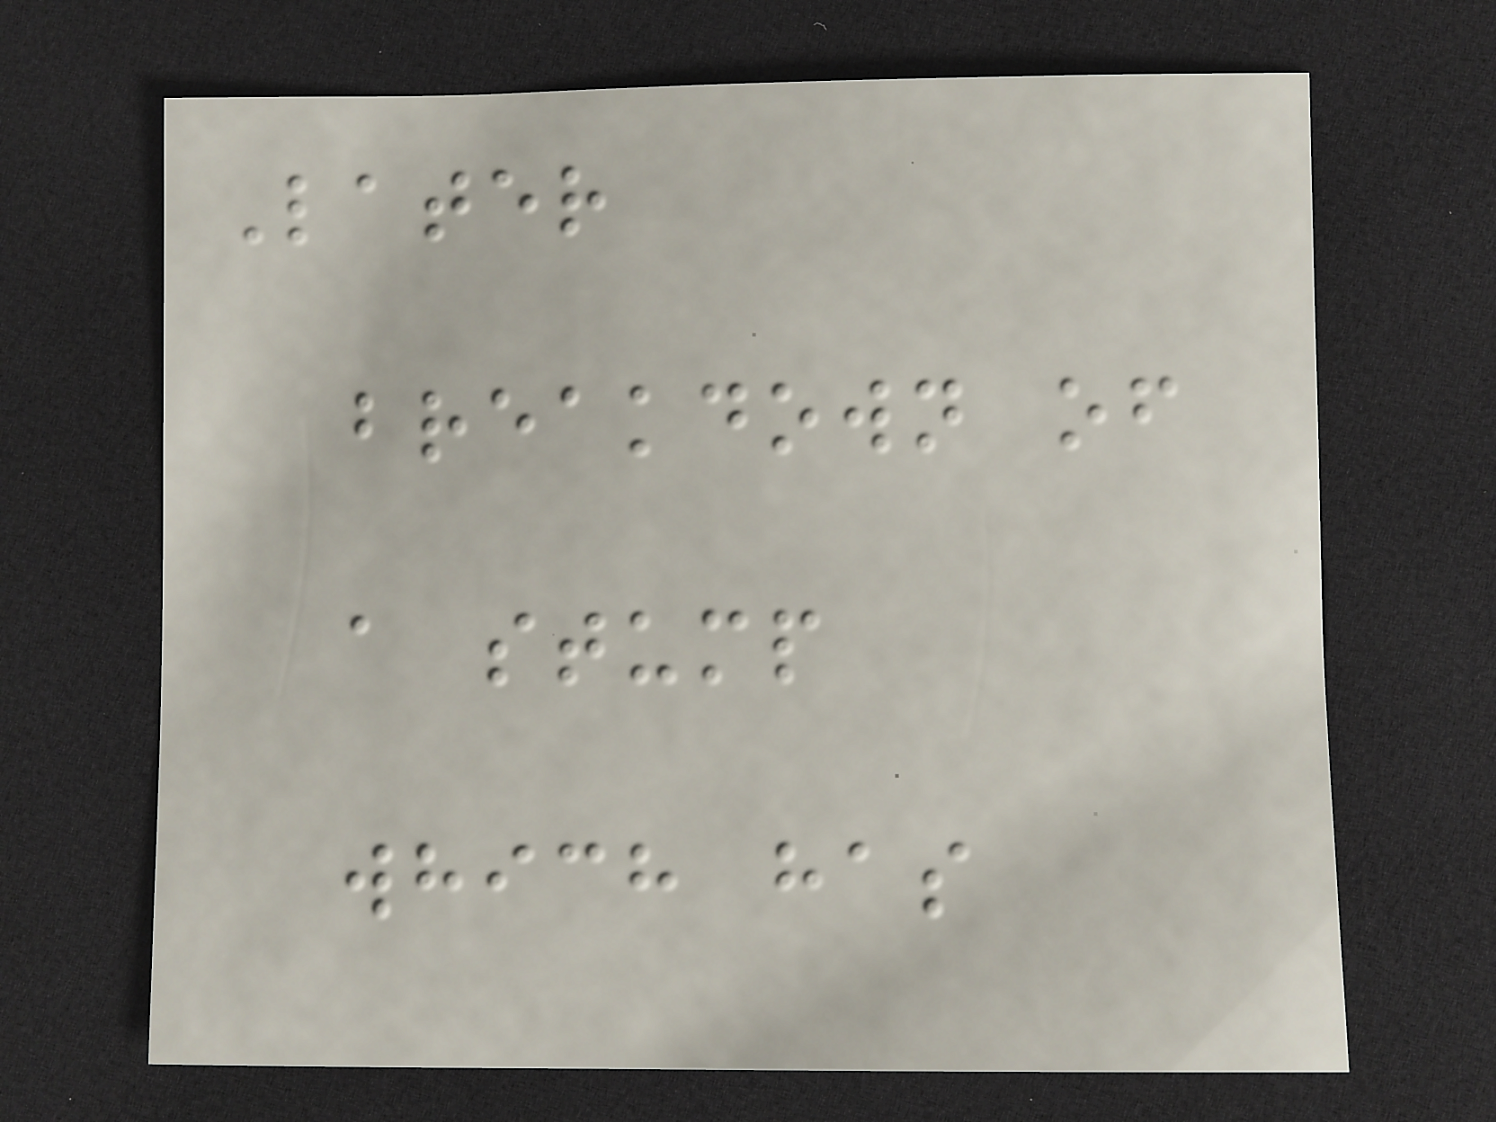Later
breakdown of
a stump
which has
